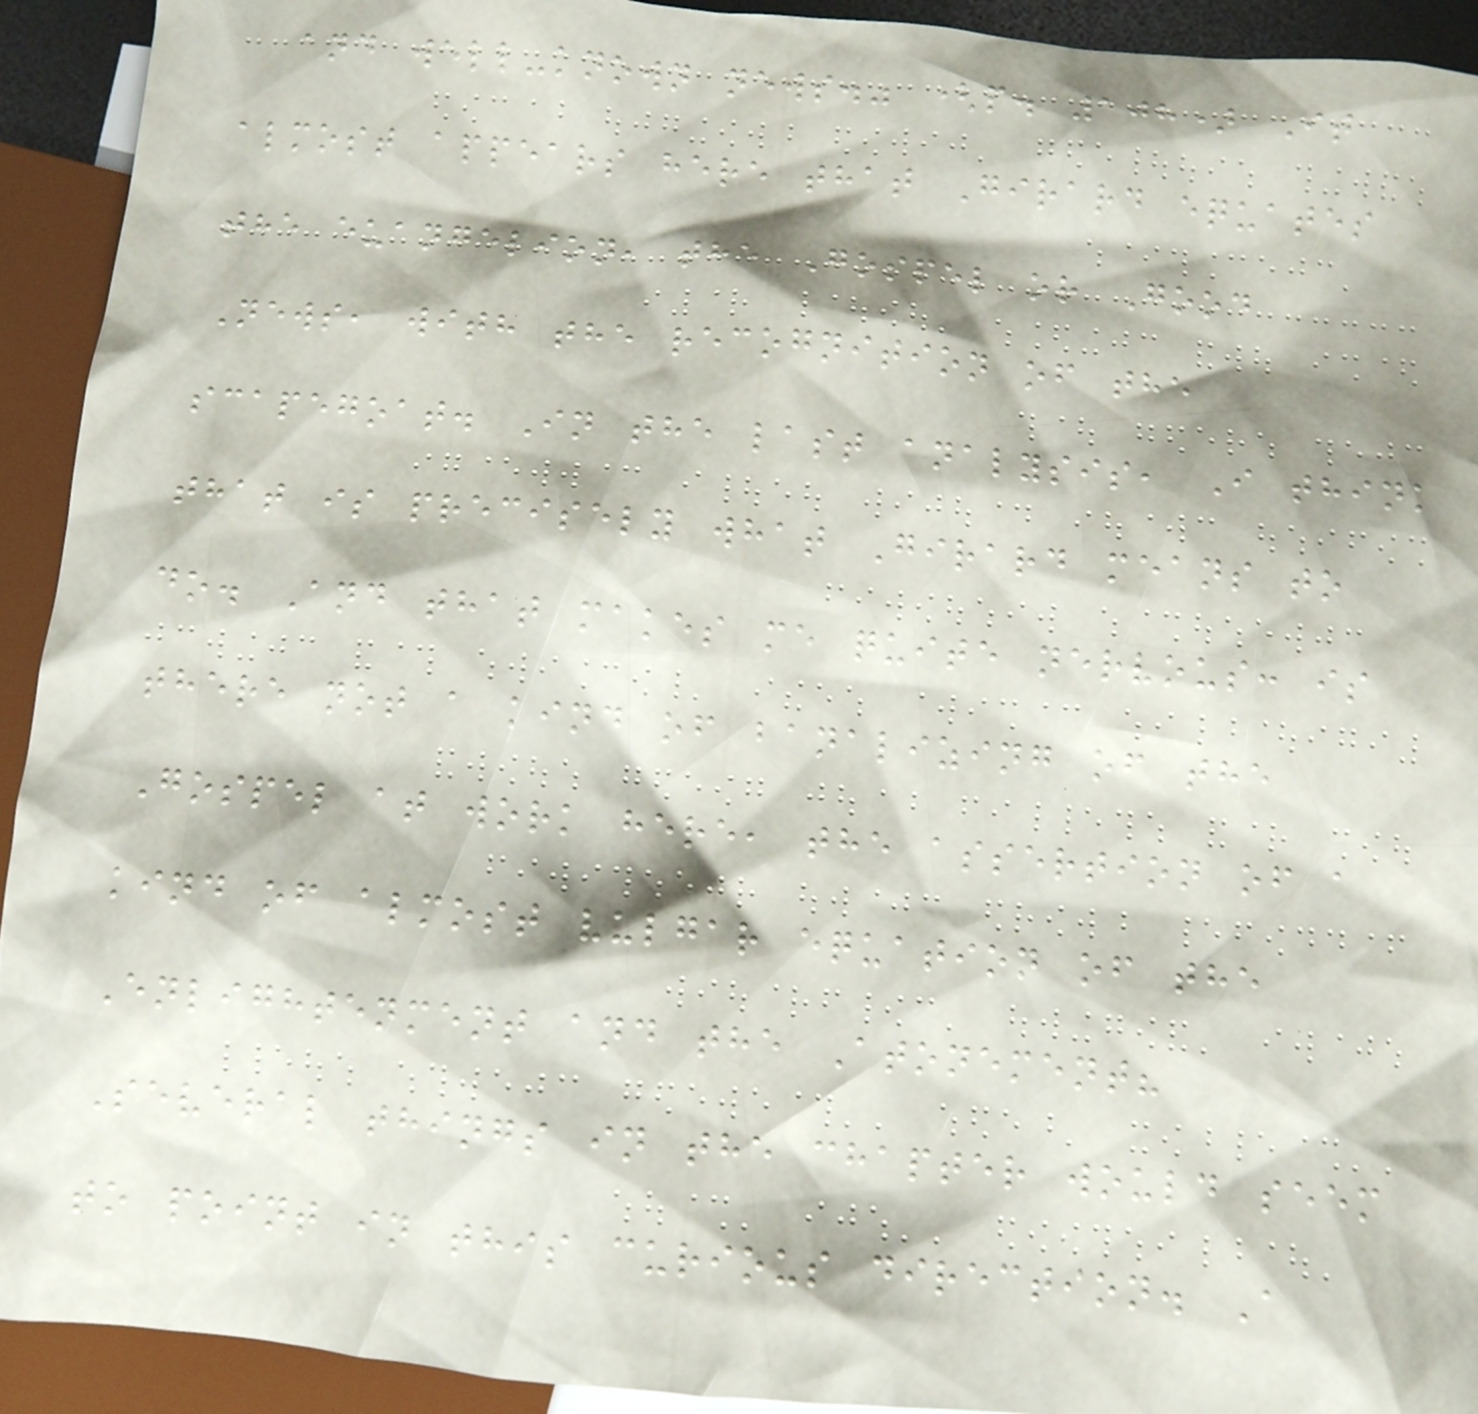and well-known news." (p. 108) It
almost appears here that Girard equates
the euangelion, the Gospel or Good
News, with the recognition of the
scapegoat. In the last analysis, I think
that is precisely what Girard means to
do. And that makes me quite nervous: is
there not a kind of banalizing of the
Gospel at work here, the assertion of a
kind of almost vulgar equation of the
Enlightenment and the Atonement?
Several things in the chapter would seem
to point in this curious direction. A
